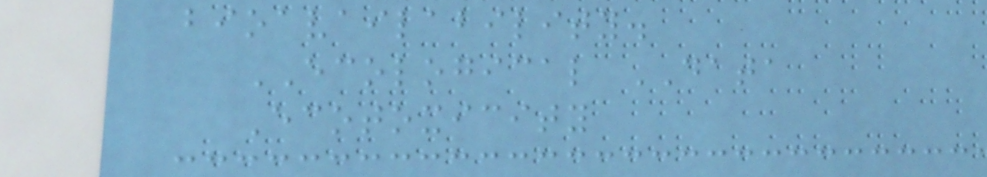bioavailability.
ECOLOGICAL DATA
Ecotoxicity
